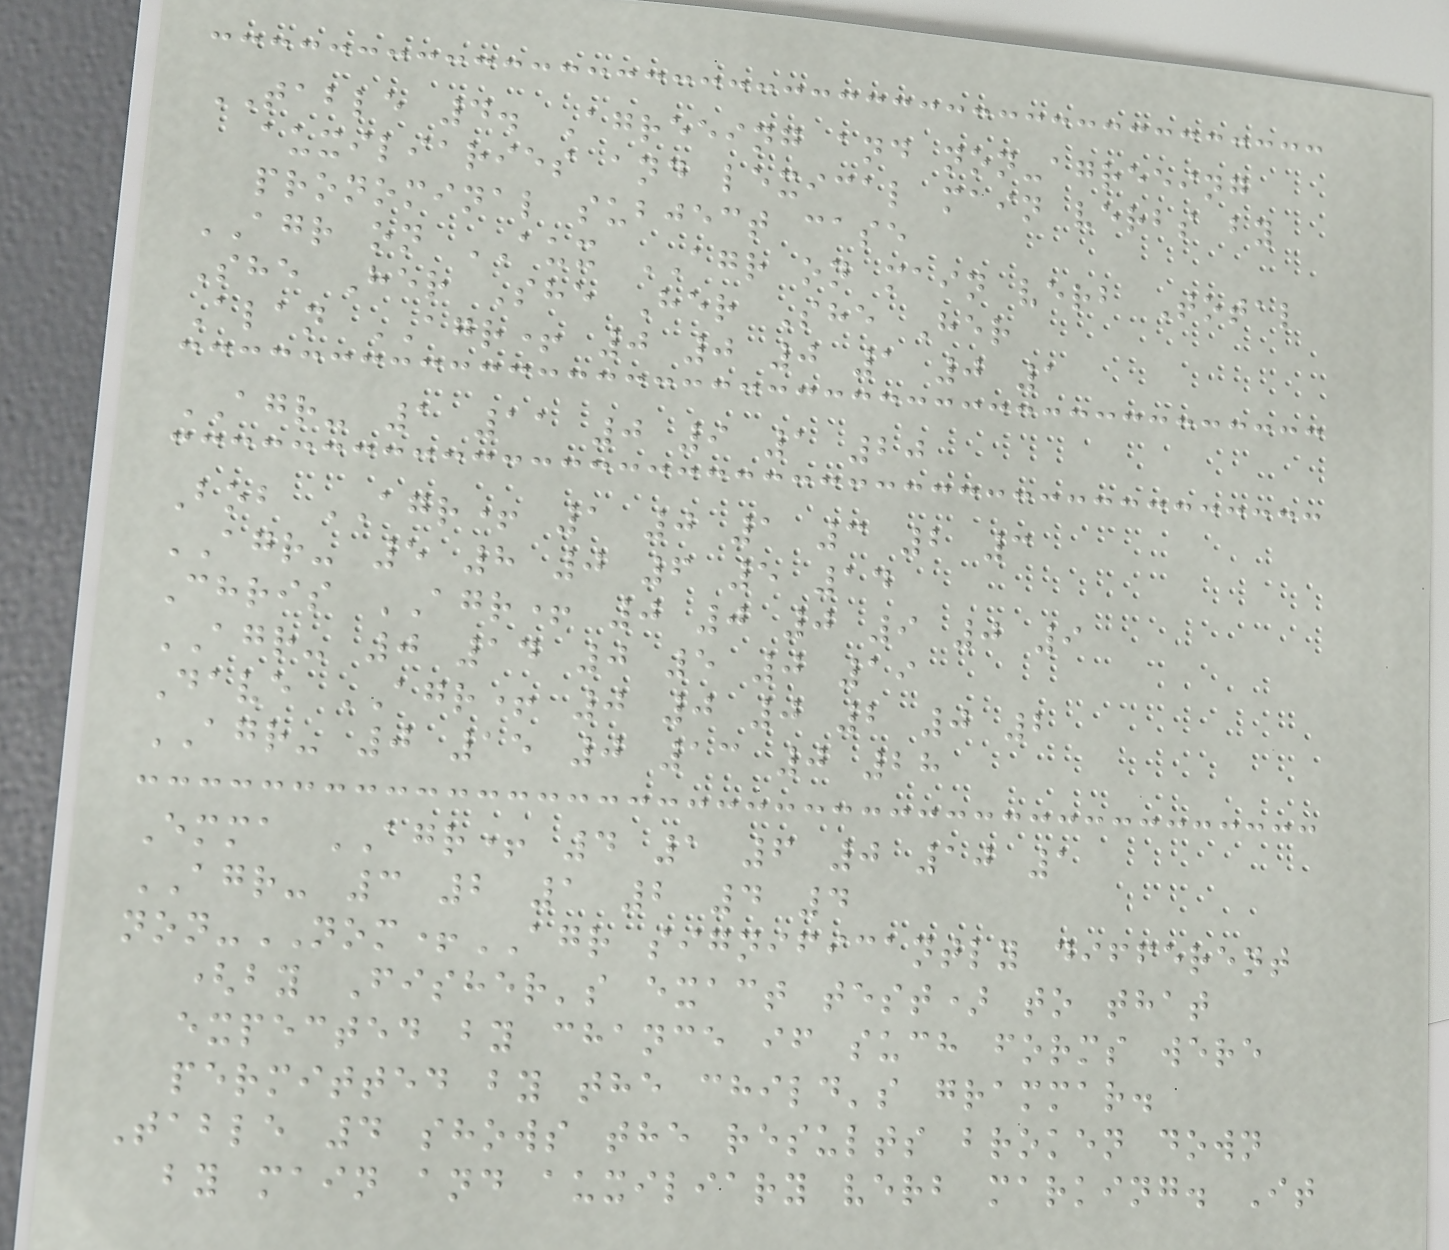TABLE 4. Agreeing and non-agreeing
auxiliaries and lexical main verbs by
pronominal subject case
AGR on AUX AGR on main verb Total
She Her She Her She Her
Alan AGR+ 0 0 0 1 0 1
AGR- 1 11 0 9 1 20
Bob AGR+ 1 0 1 3 2 3
AGR- 5 8 0 6 5 14
Chris AGR+ 0 0 0 9 0 9
AGR- 0 14 0 5 0 19
Dave AGR+ 0 0 0 2 0 2
AGR- 0 15 0 13 0 28
Emma AGR+ 4 1 6 0 10 1
AGR- 3 2 1 2 4 4
non-NOM+AGR significantly different
(by Fisher's exact test) to that
expected by chance if such forms were
permitted by the child's grammar.
Table 4 shows the results broken down
by main and auxiliary verb marking. It
